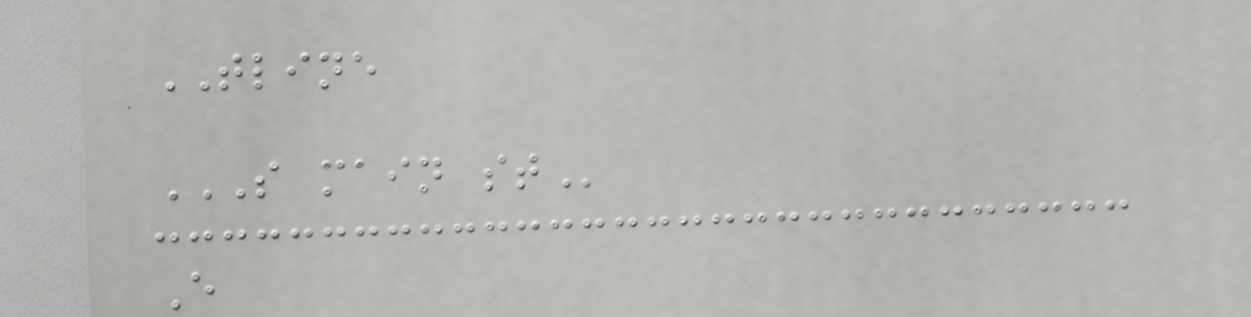TLINE
S MAIN ST
E
